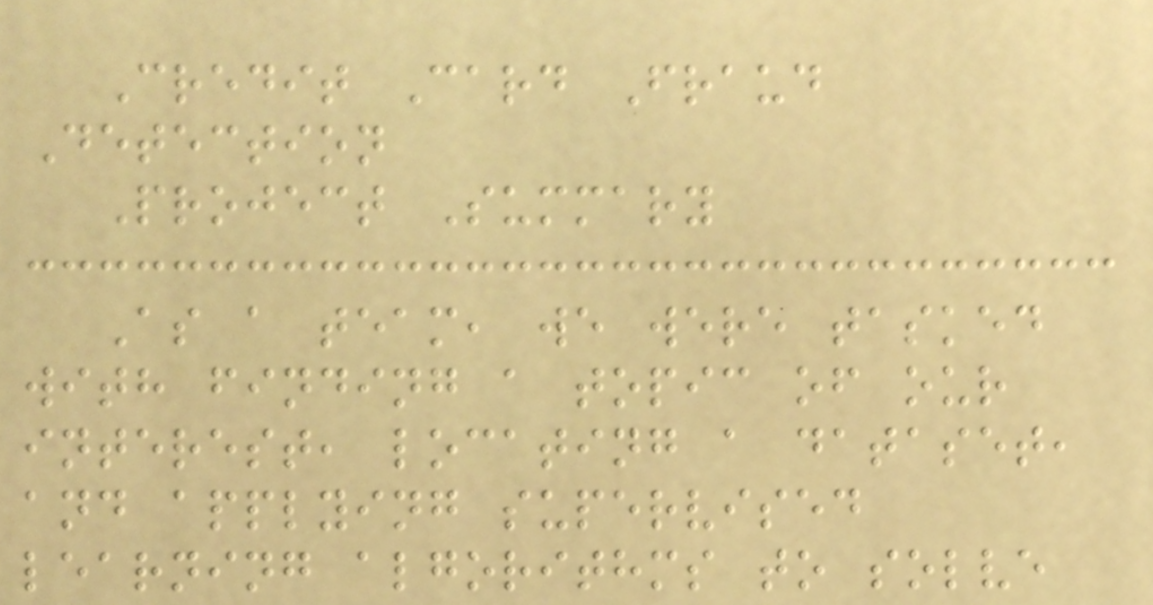Credit Card Fraud
Detection
Project Summary
As a team, we were tasked
with finding a topic of our
interest, locating a dataset,
and applying supervised
learning algorithms to solve
